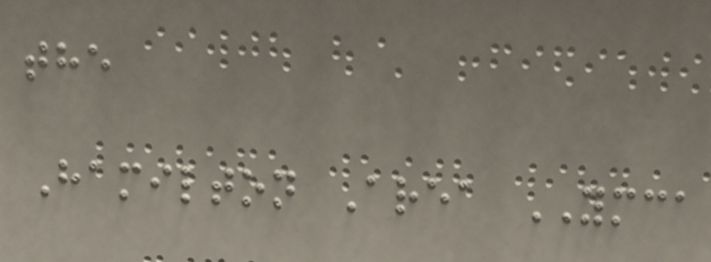the
Hamilton Area YMCA
